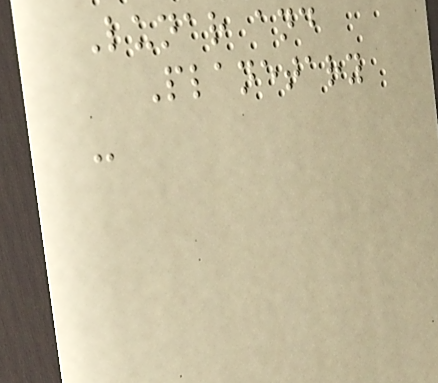Lunar and
Planetary
-
